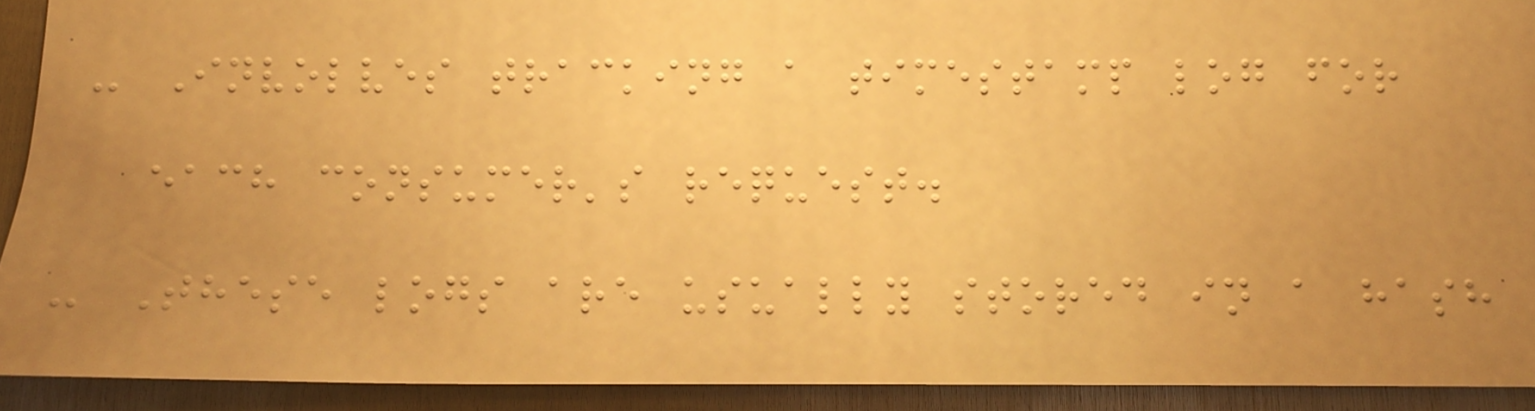- Involves tracking a timestamp log for
each consumer's request.
- These logs are usually stored in a hash
